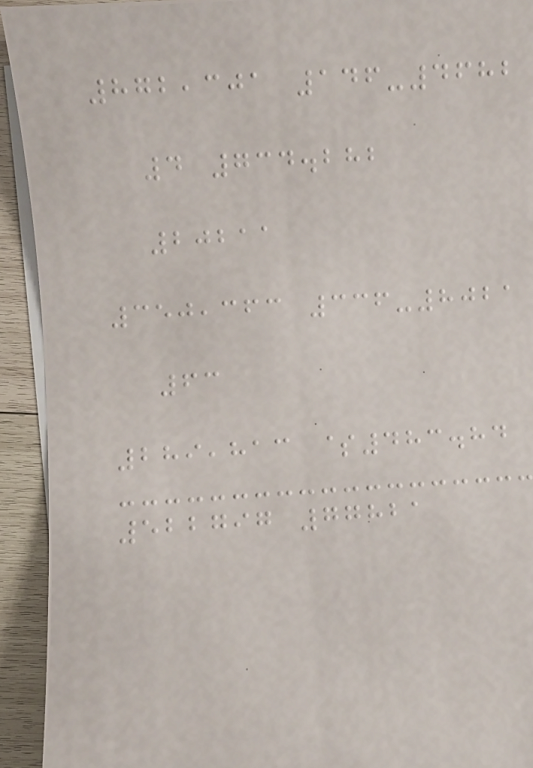872,301 146-4682
4 734.282
20211
350,363 336-8021
63
289,813 $483.84
522797 77821
